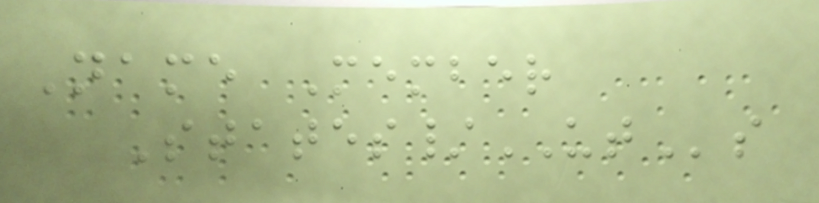Name Member
States/UTs
